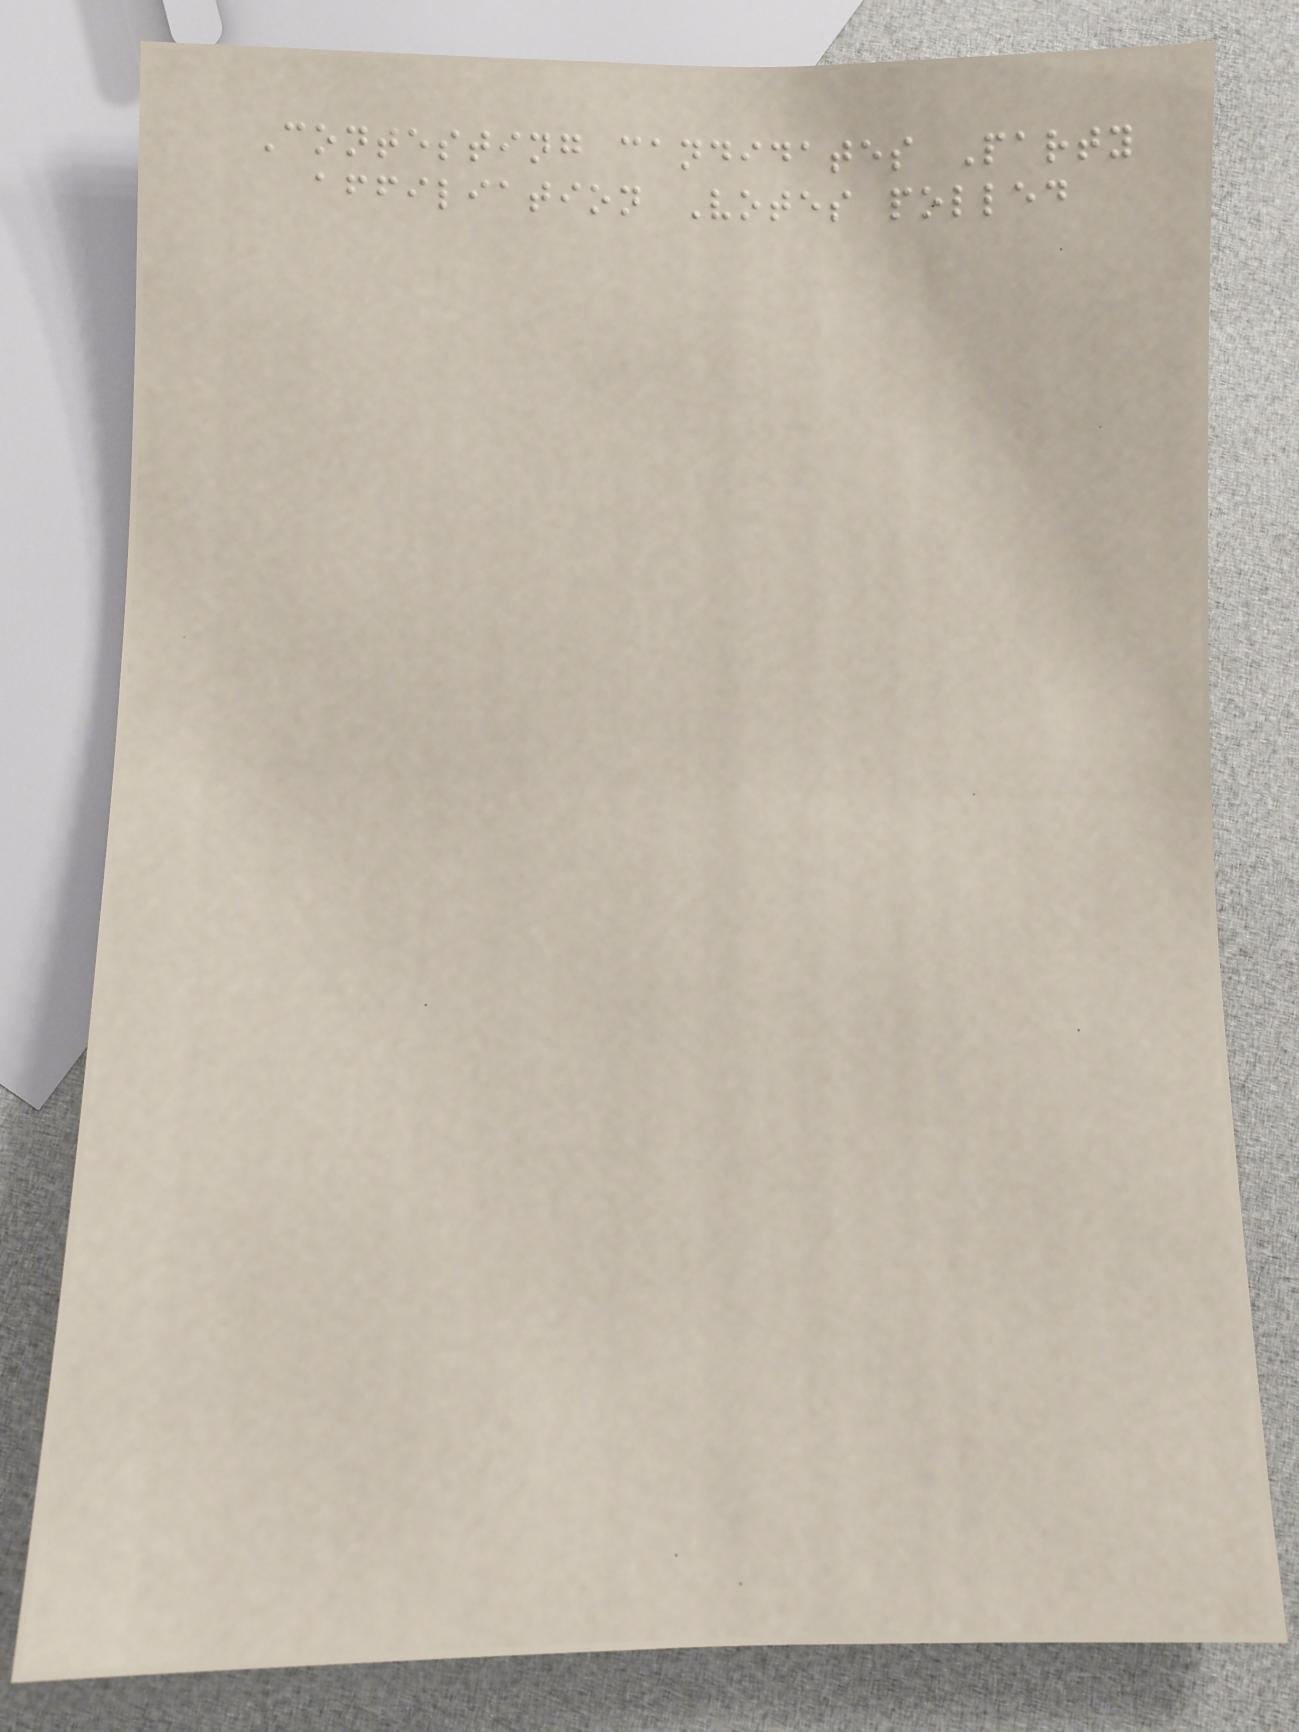Contesting candidates Party
affiliation Votes polled
